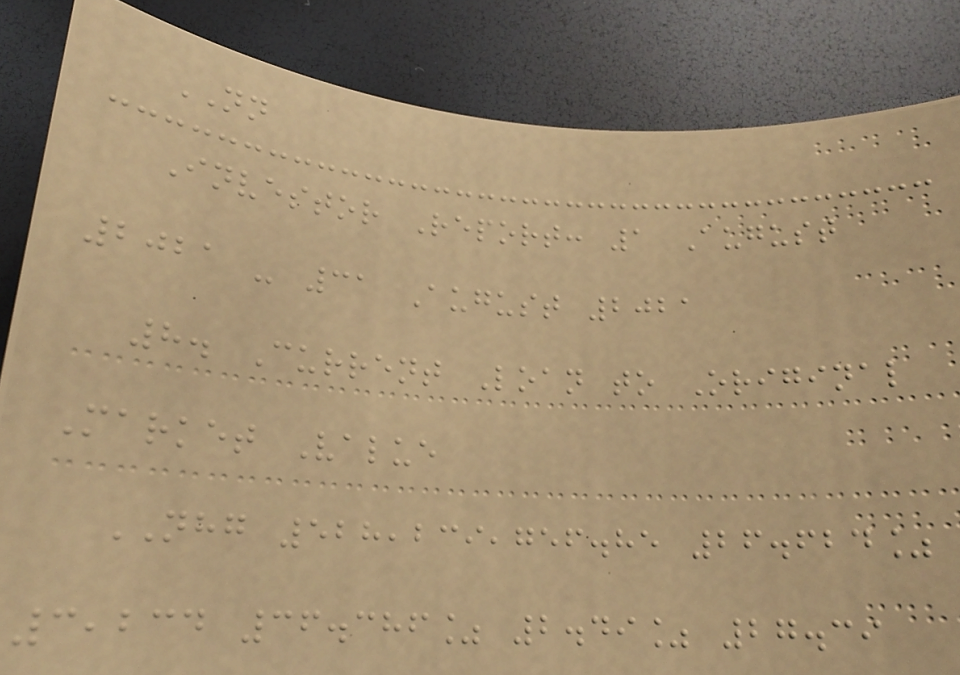NN
Investor Report: 1 August
2021 - 31 August 2021
8. Current Loan to Original
Market Value
NHG 528,239,756.85 26.624%
3,234 36.386% 2.49% 27.39
